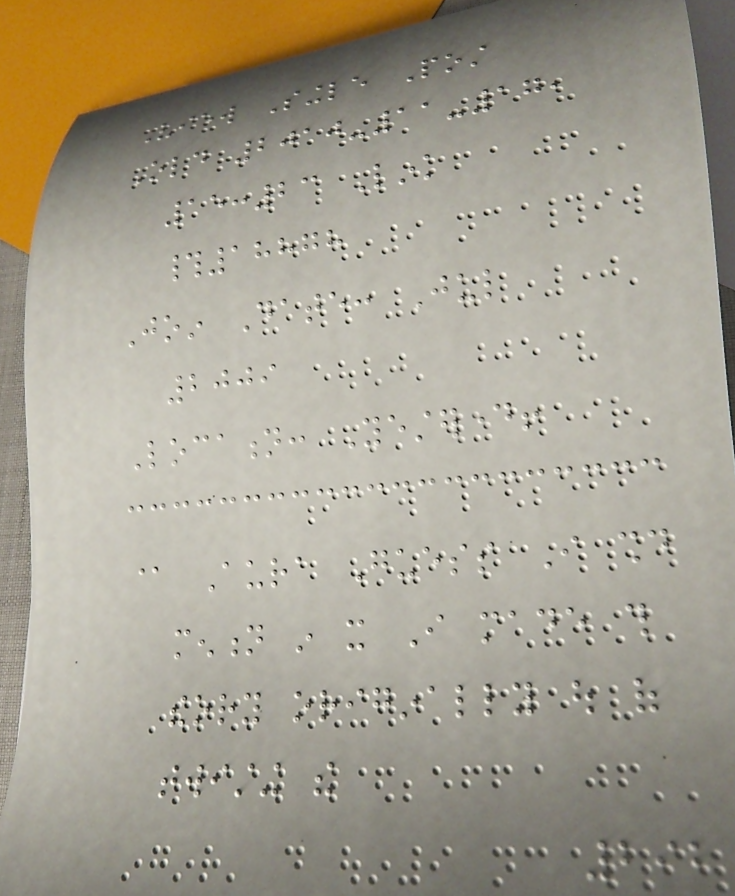View Single Post
Old 2010-11-17,
15:23 Link
#18878
Join Date: Jul
2009
Location: Yesterday!
@ Aura Guess I should
mention in it I made this
theory originally out of
twisting the
292
